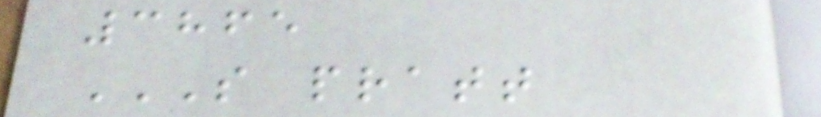3865
S PRATT
